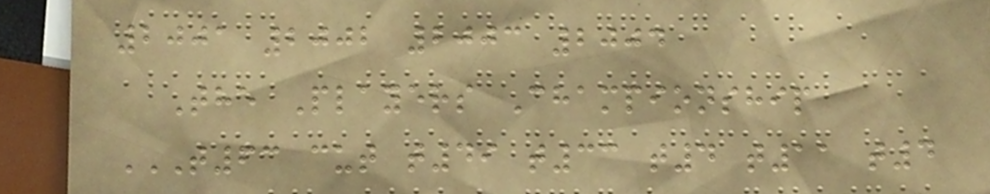2001 2002 2003 2004
The Players Championship
T63 CUT T49 T33 T4 T11 T4
